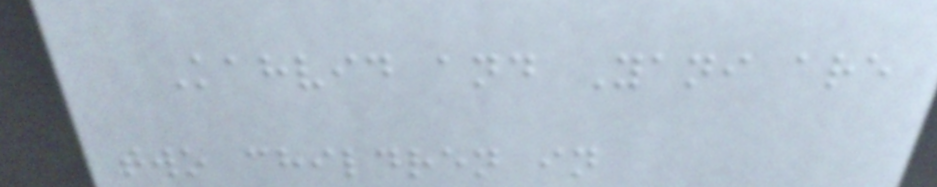Kahvid and Yani are
two children in
